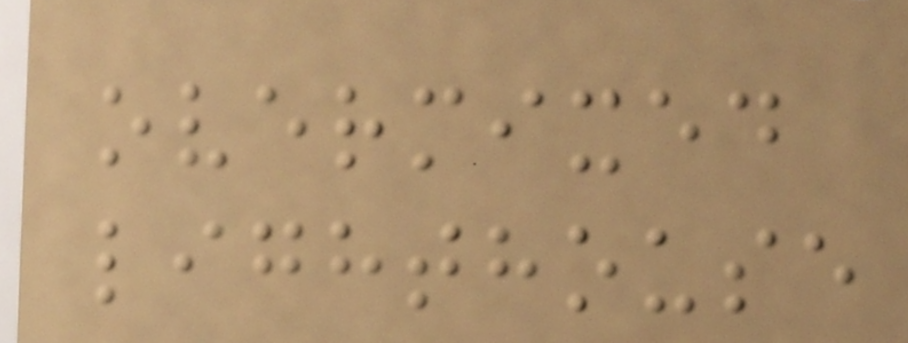overmixed
lighthouse
